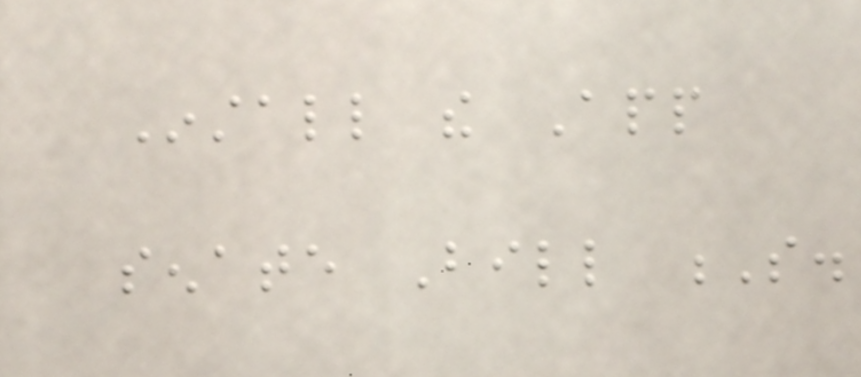Install the App
senate Bill S.
